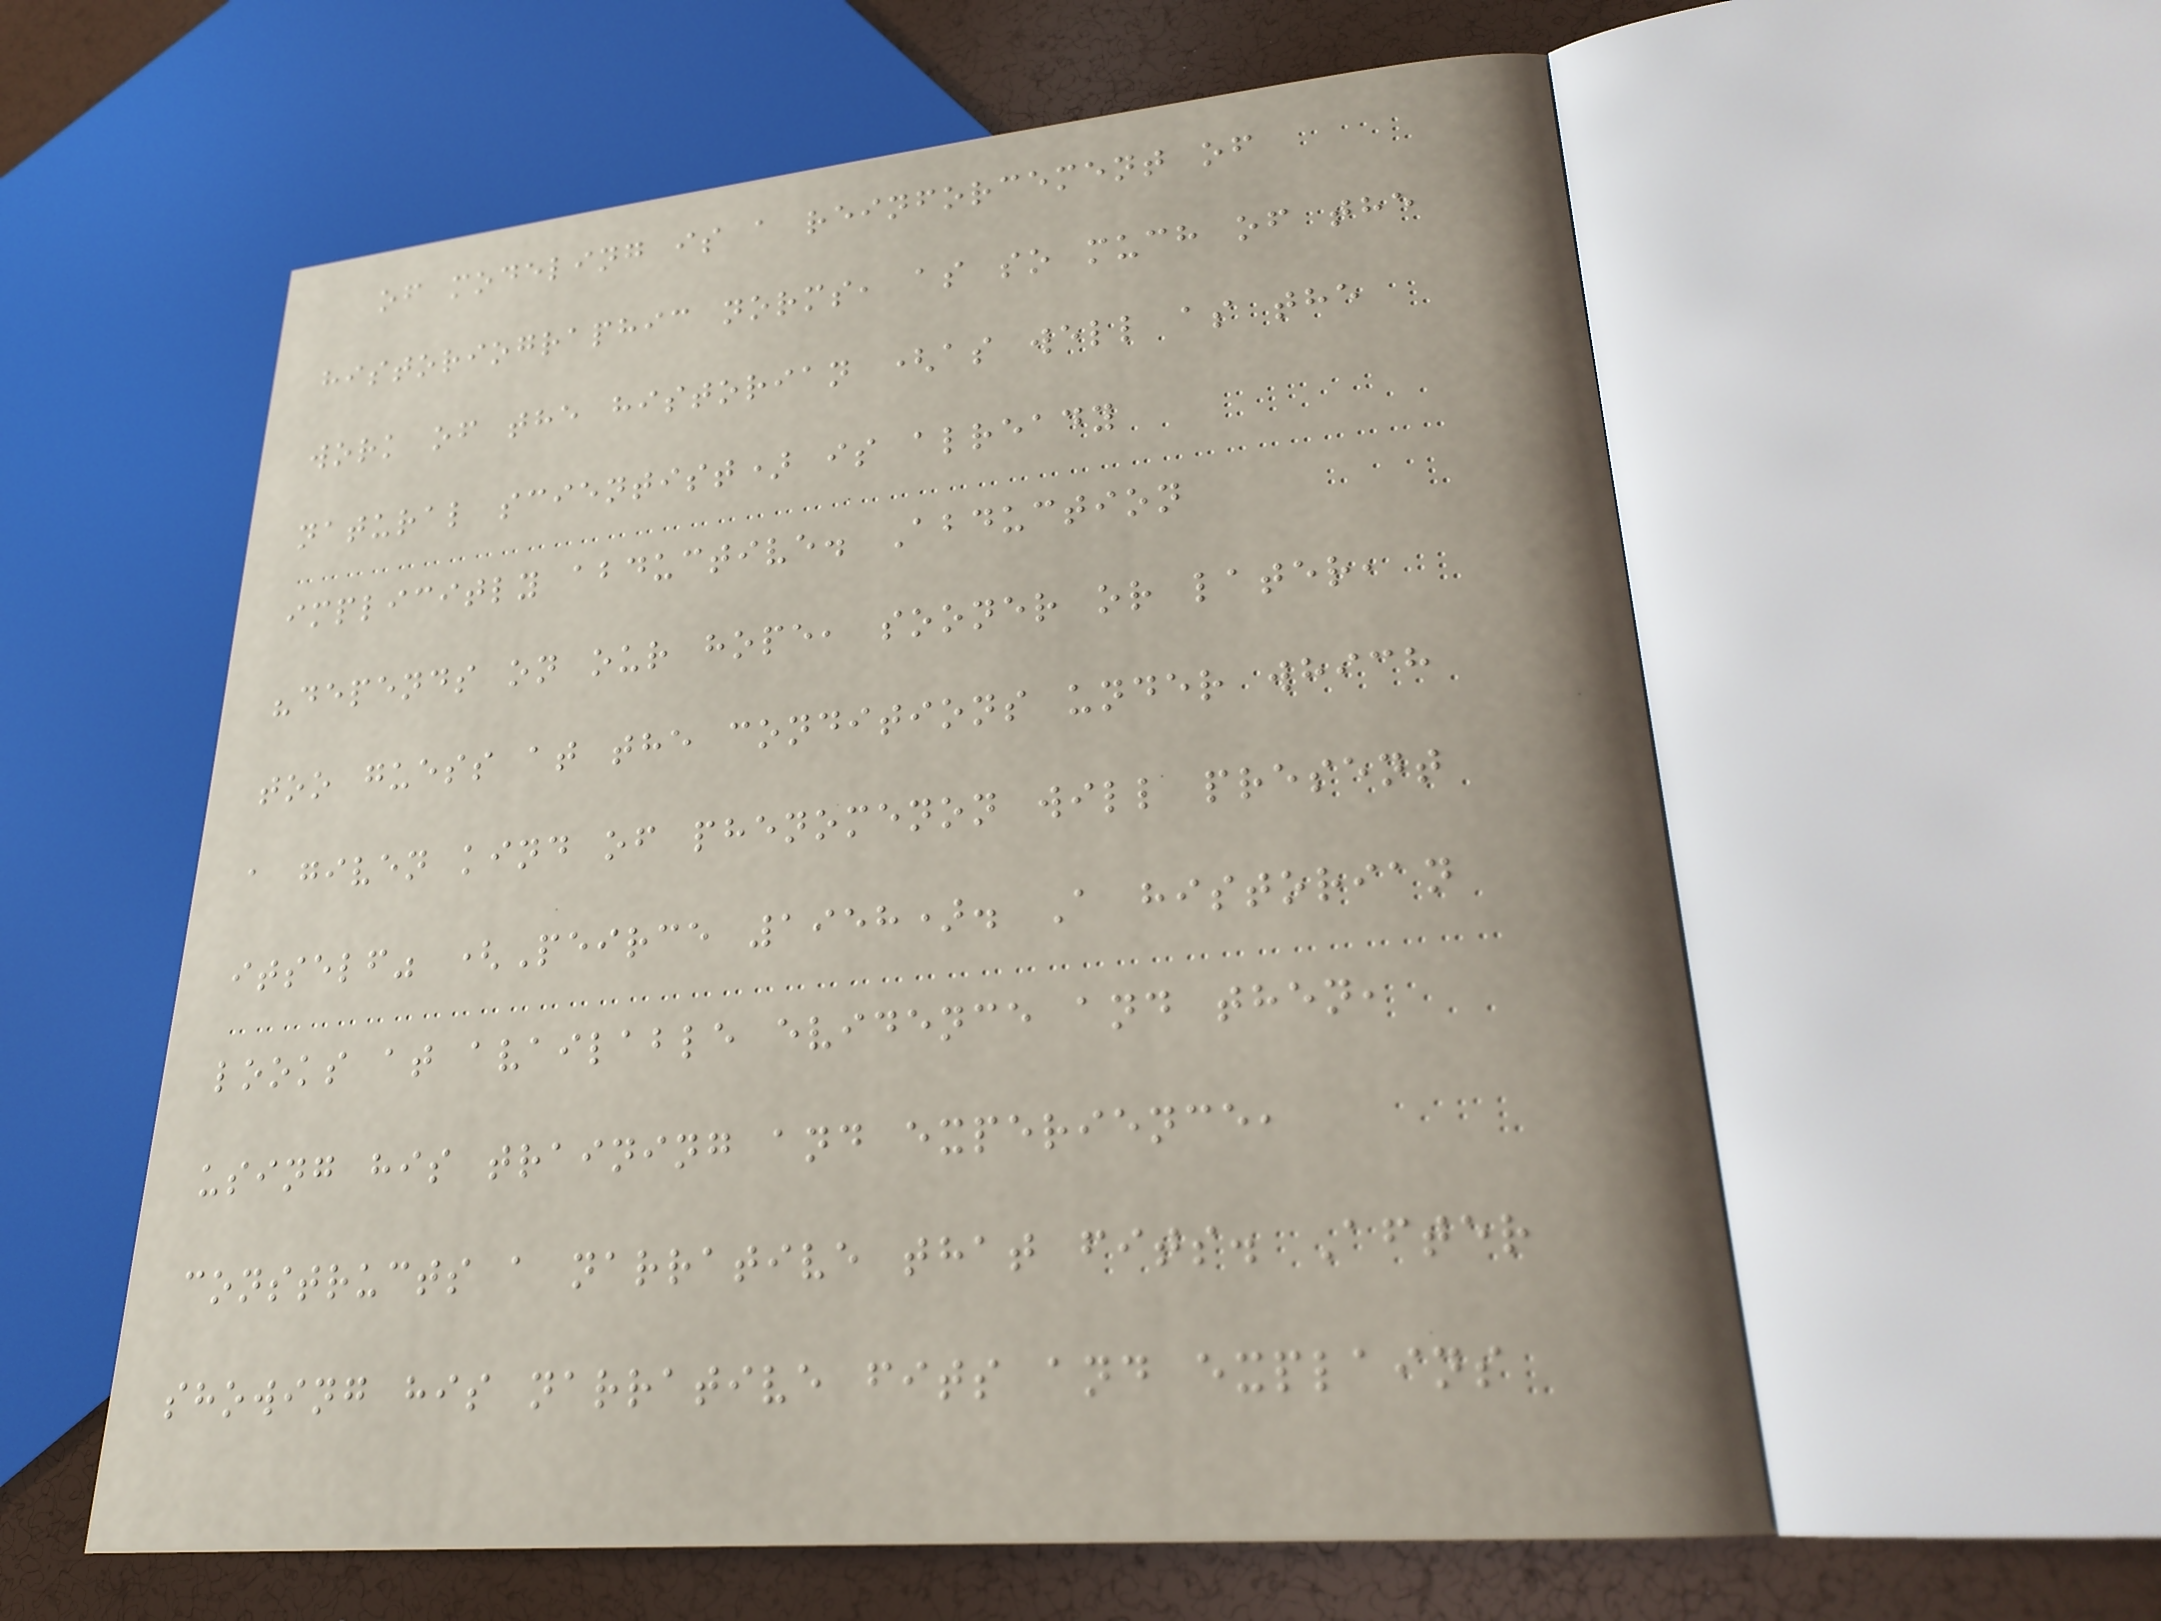of modeling is a reinforcement of
historiographic norms, as so much of the
work of the historian (as well as the
natural scientist) is already
implicitly abductive. Abduction
"depends on our hope, sooner or later,
too guess at the conditions under which
a given kind of phenomenon will present
itself" (Peirce 1958). A historian
looks at available evidence and then,
using his training and experience,
constructs a narrative that fits. After
showing his narrative fits and explains
